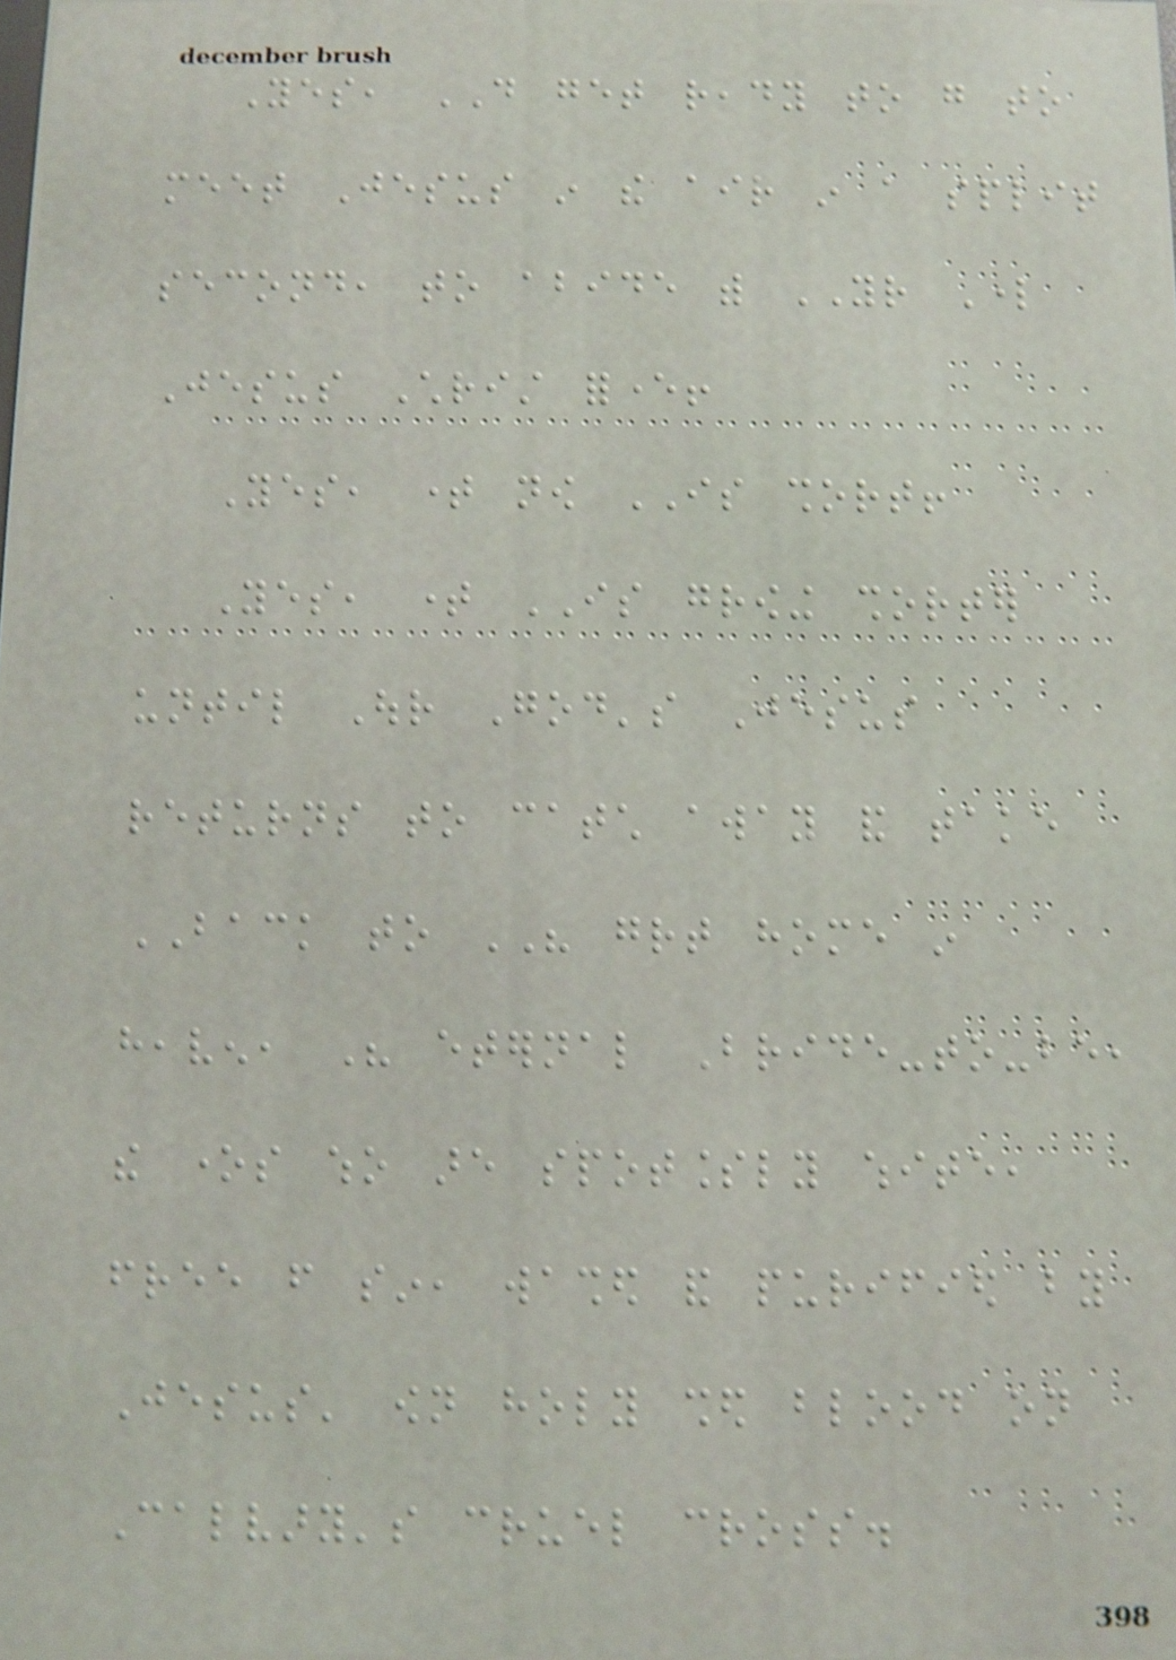Yes, DO get ready to go to
meet Jesus in the air in a split
second, to abide with YOUR Lord
Jesus Christ forever!
Yes, time now IS short!
Yes, time IS growing shorter
until Our God's Jesus
returns to catch away and take
BACK to HIS great home in
heaven, His eternal Bride-to-be,
the ones who are spotlessly white,
free from sin, washed and purified by
Jesus' own holy shed blood on
Calvary's cruel cross.
